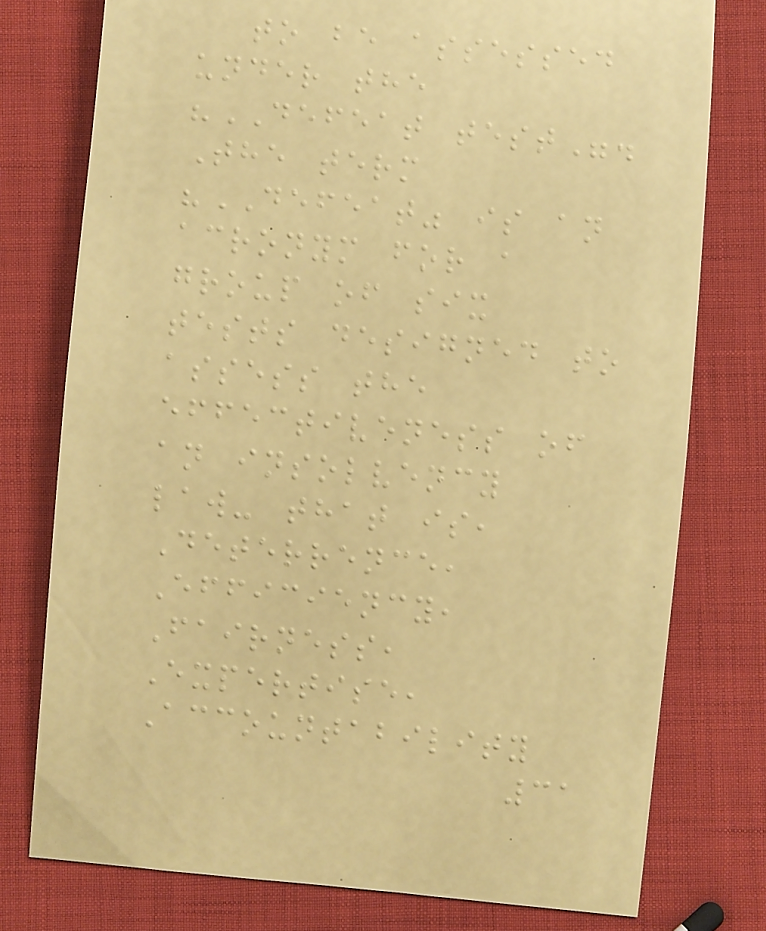to be assessed
under the
"DEFEAT test".
The term
"DEFEAT" is an
acronym for a
group of six
tests designed to
assess the
effectiveness of
an insolvency
law- that is,
Deterrence,
Efficiency,
Fairness,
Expertise,
Accountability
31
